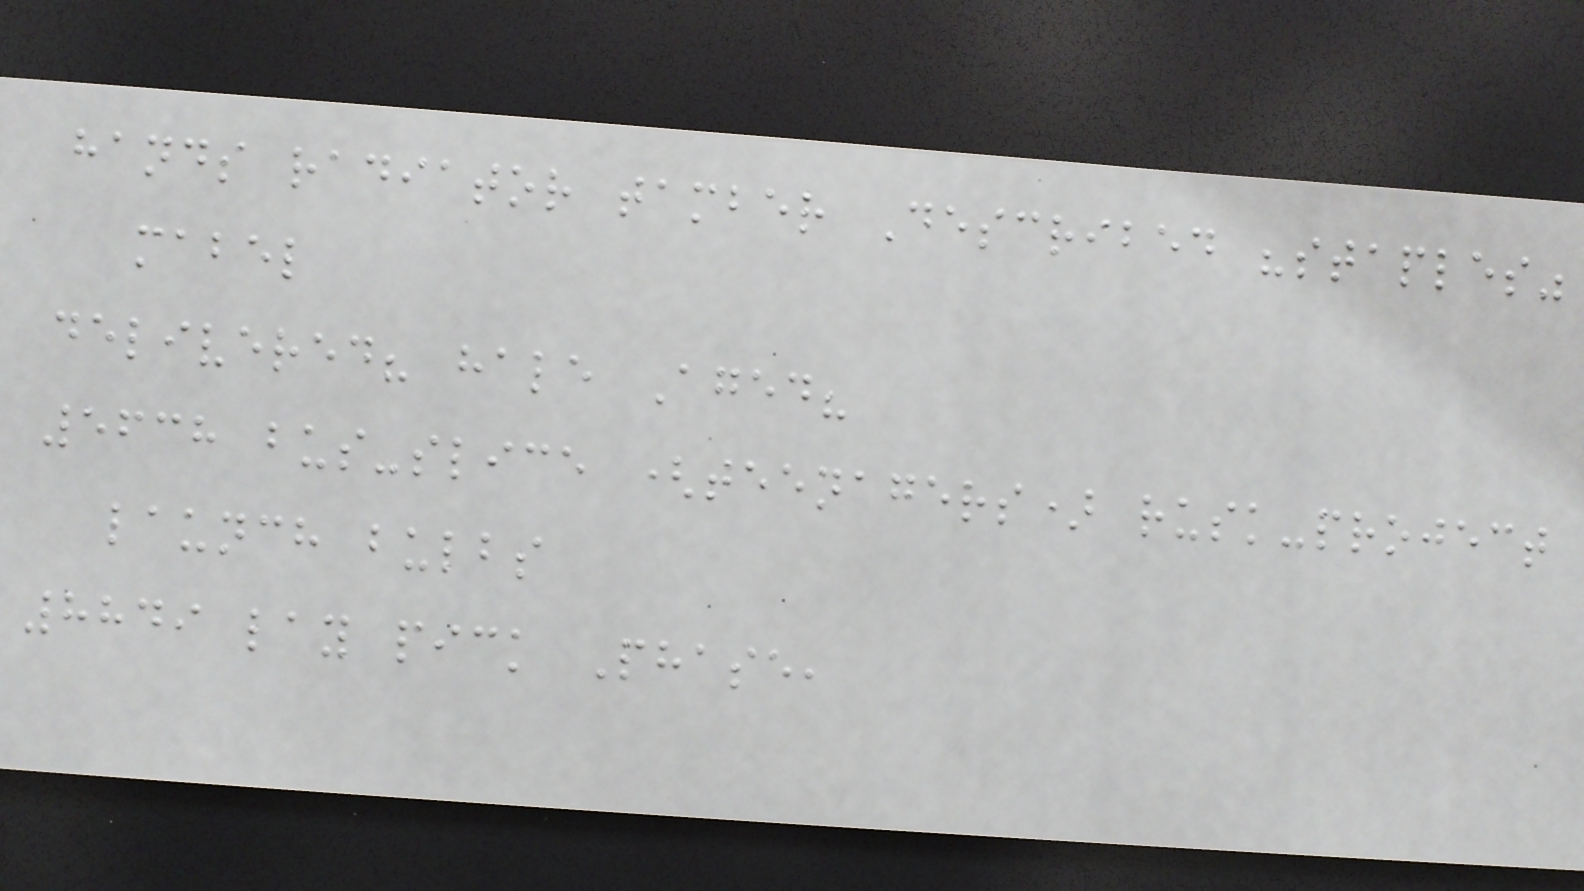hands radiator tamber Described "staples"
mabel
delivered? hale Aged?
5638 bus-slice (teenagers) rusk-project
launch bulbs
8849 lay pick Phase,
